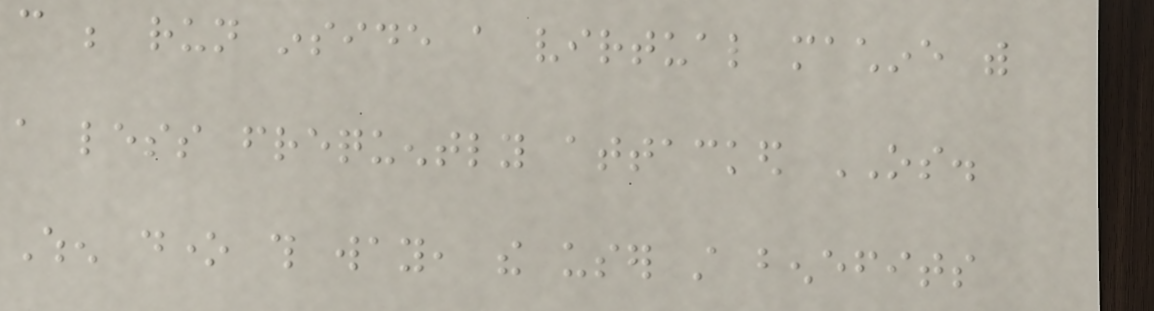can be run inside a virtual machine with
a less frequently attacked OS.
When done this way, the user still benefits
